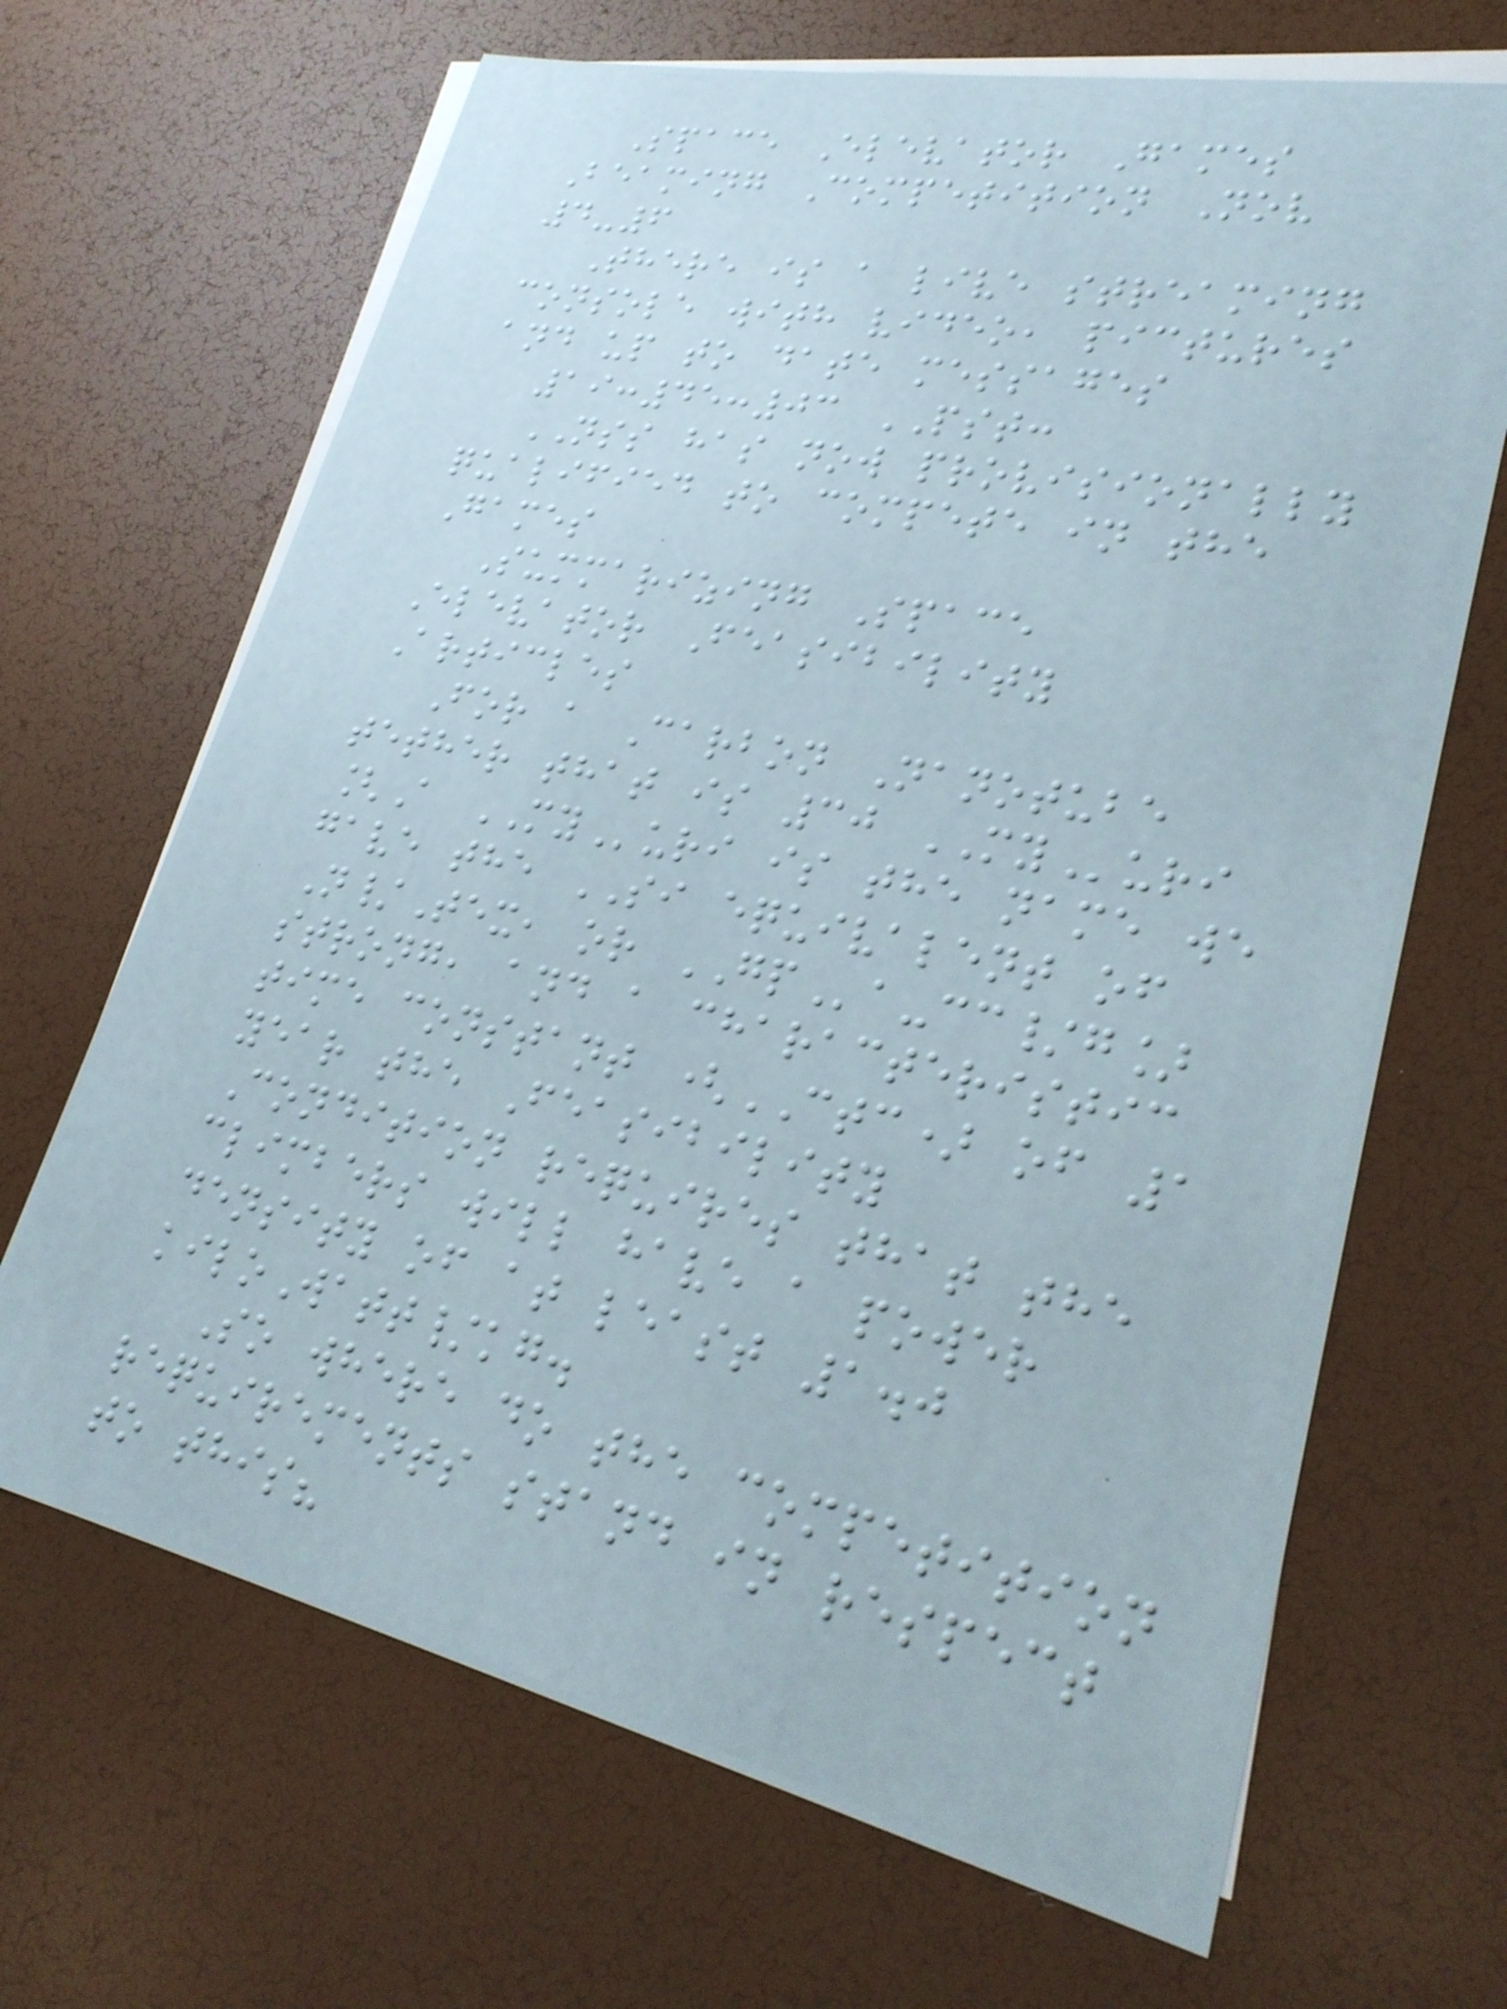Space Elevator Games
Beaming Competition Nov
4-6
There is a live streaming
console with video, pictures
and up to date messages
19:45:03 PST:
NSS has now provisionally
qualified to compete in the
Games
Summarizing Space
Elevator Feasibility
Articles
For a Carbon Nanotube
tether that is 30 MYuri
[A MYuri is the name we
gave the SI equivalent of
N/Tex, or GPa-cc/g]
strong, and a characteristic
time constant (CTC) of 1
year the Feasibility
Condition requires that the
climbers will have a power
density of at least 1.0
kiloWatt/kg.
So where do the competition
requirements stand in respect
to this?
